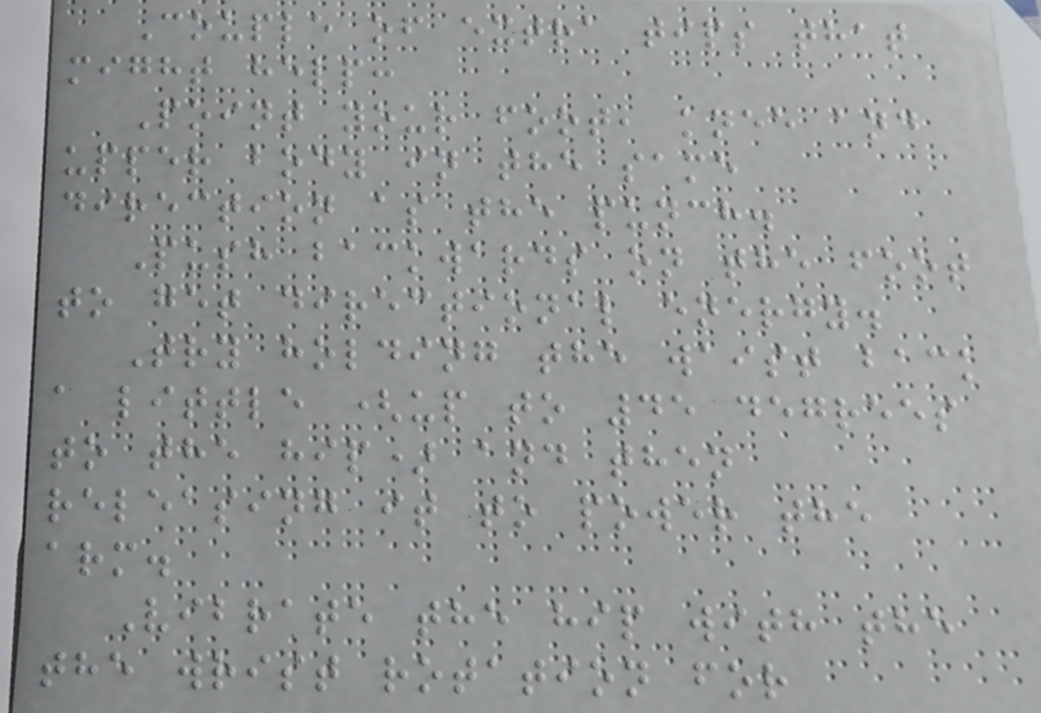Couple of extra tips that
might help:
Point your foot, knee and
upper body in the same
direction as the punch.
Push backwards on the foot
to get directional energy.
Try holding the waist back
a little (up to 45 degrees
to the hip) and then
releasing it to power the
arm.
Vibrate the hip with the
the wrist rotation for
